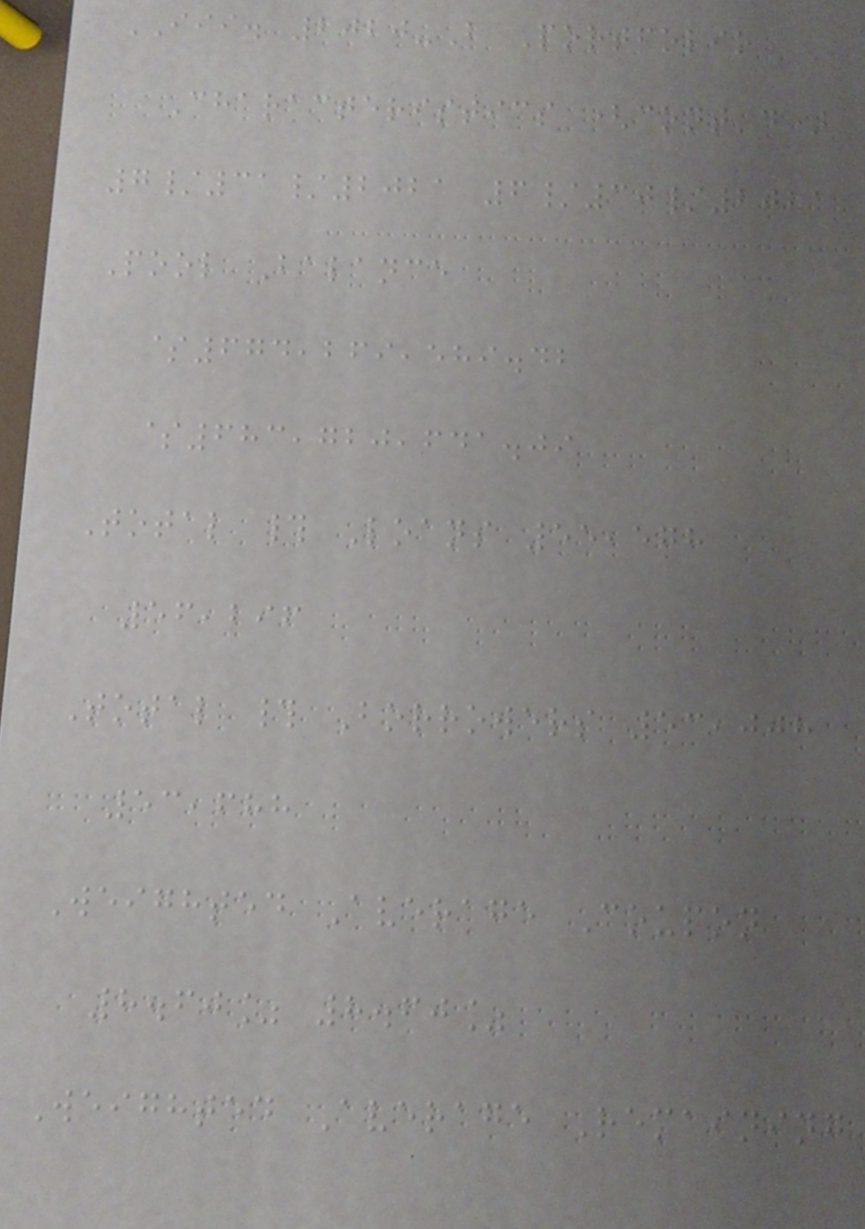III. 2020-B Portfolio
Characteristics (cont'd)
7/31/2021 6/30/2021
Pool Balance
$674,269,589.42
$683,720,641.09
Total # Loans 55,578
56,296
Total # Borrowers 53,008
53,688
Weighted Average Coupon
8.60% 8.60%
Weighted Average Remaining
